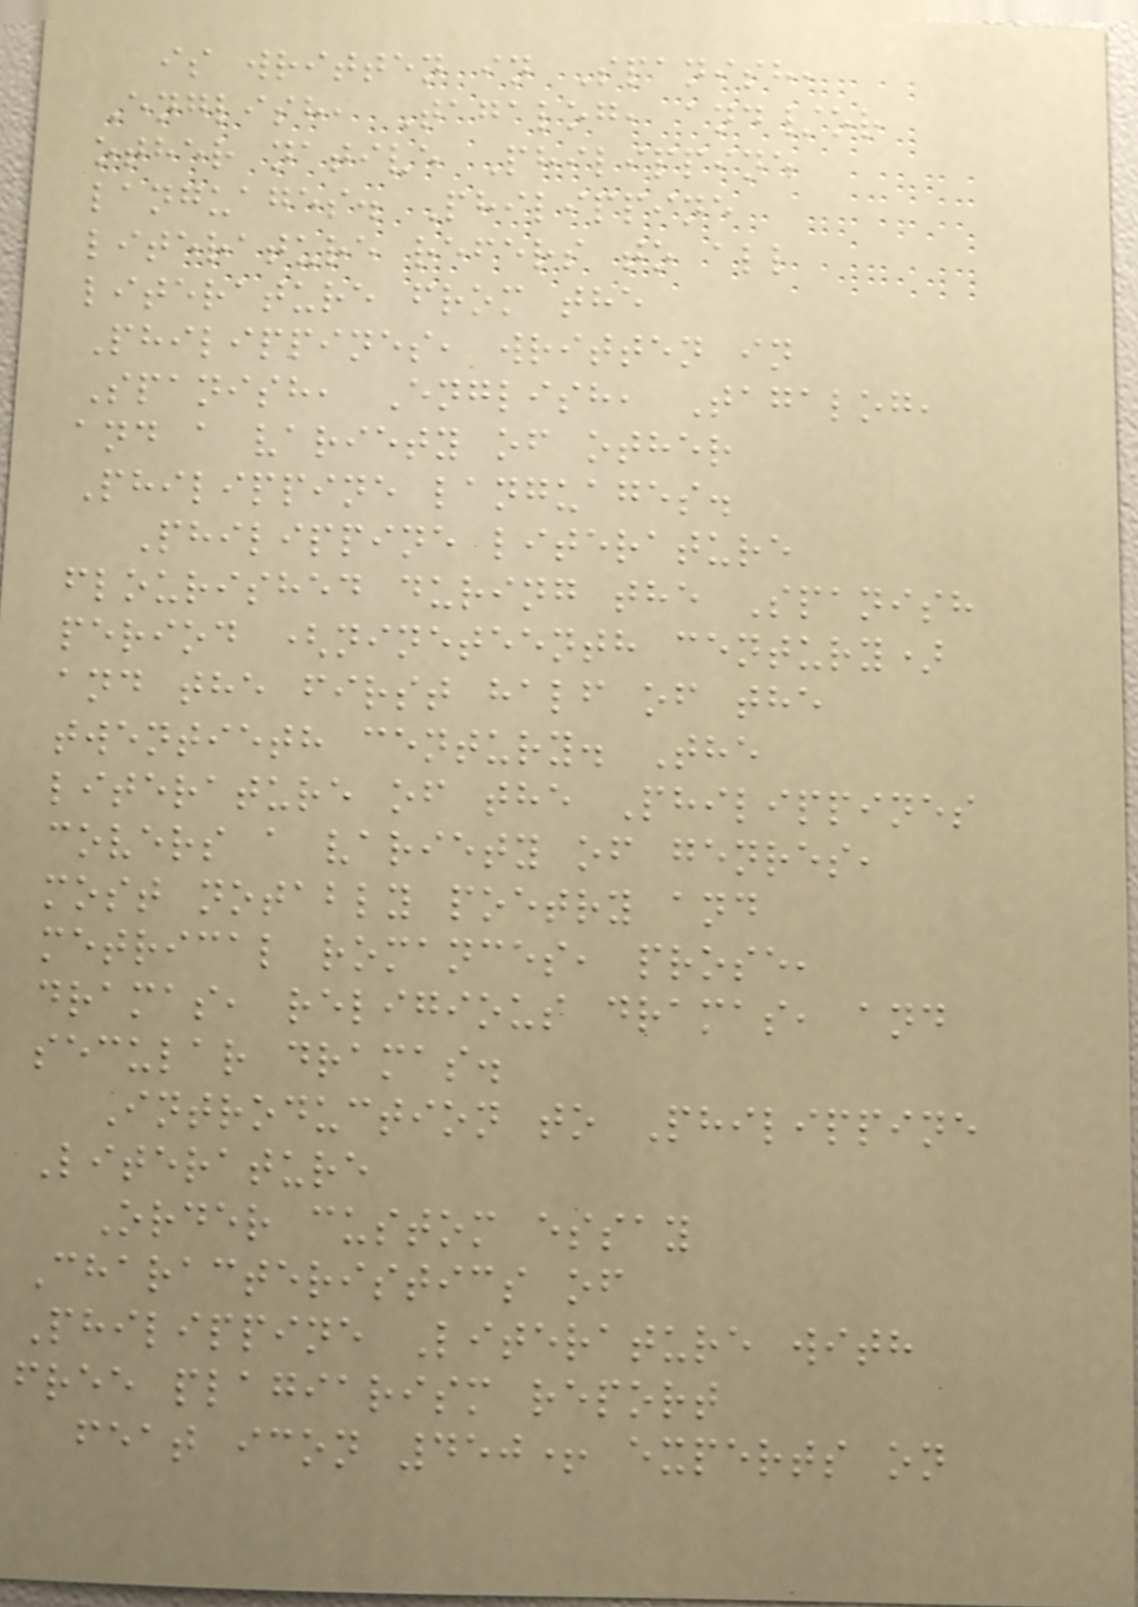is written in Spanish,
English, Tagalog, and/or
other native Philippine
languages. Philippine
literature refers to all
literature from the
Philippines, written in
Spanish, English, Tagalog,
and a variety of other
Philippine languages.
Philippine literature
flourished during the Spanish
period (nineteenth century)
and the first half of the
twentieth century. The
literature of the Philippines
covers a variety of genres,
most notably poetry and
metrical romances, prose,
dramas, religious dramas, and
secular dramas.
Introduction to Philippine
Literature
Order custom essay
Characteristics of
Philippine Literature with
free plagiarism report
feat icon 450+ experts on
